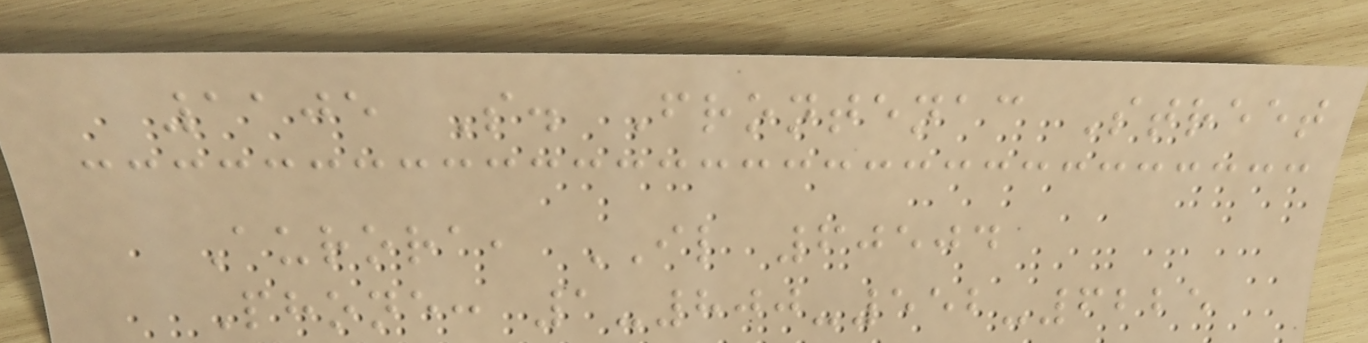1105 S. Frontenac Street
Aurora, IL 60504
Phone: 1-800-552-6225
